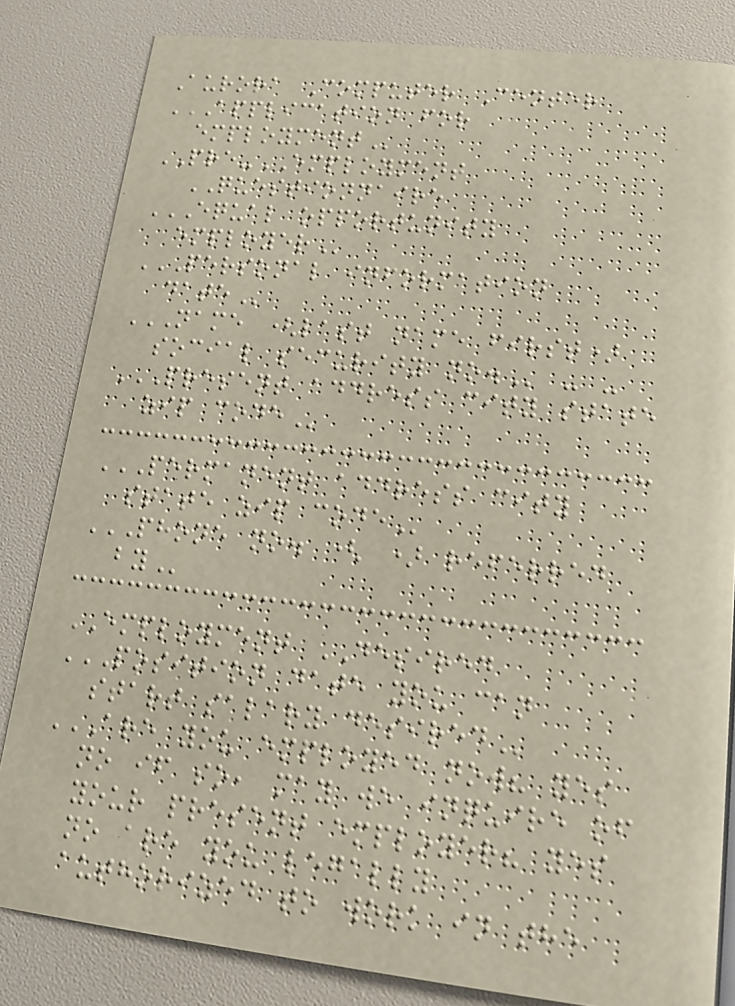Aurora Computer Center
APPLICATION FOR
EMPLOYMENT
PRE-EMPLOYMENT
QUESTIONNAIRE
EQUAL OPPORTUNITY
EMPLOYER
PERSONAL INFORMATION
DATE
NAME (LAST NAME FIRST)
SOCIAL SECURITY NO. - -
PRESENT ADDRESS CITY STATE
ZIP CODE
PERMANENT ADDRESS CITY
STATE ZIP CODE
PHONE NO. ( ) REFERRED
BY
EMPLOYMENT DESIRED
POSITION DATE YOU CAN
START SALARY DESIRED
ARE YOU EMPLOYED NOW? YES
NO IF SO, MAY WE INQUIRE OF
YOUR PRESENT EMPLOYER? YES
NO ARE YOU LEGALLY
AUTHORIZED TO WORK IN THE
